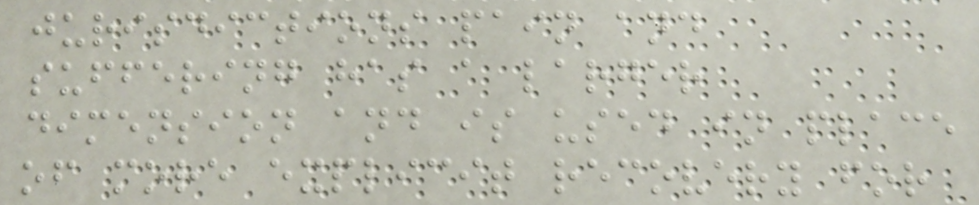jurisdictions pain and
suffering has a larger
dimension and is used in place
of more explicit recovery for
